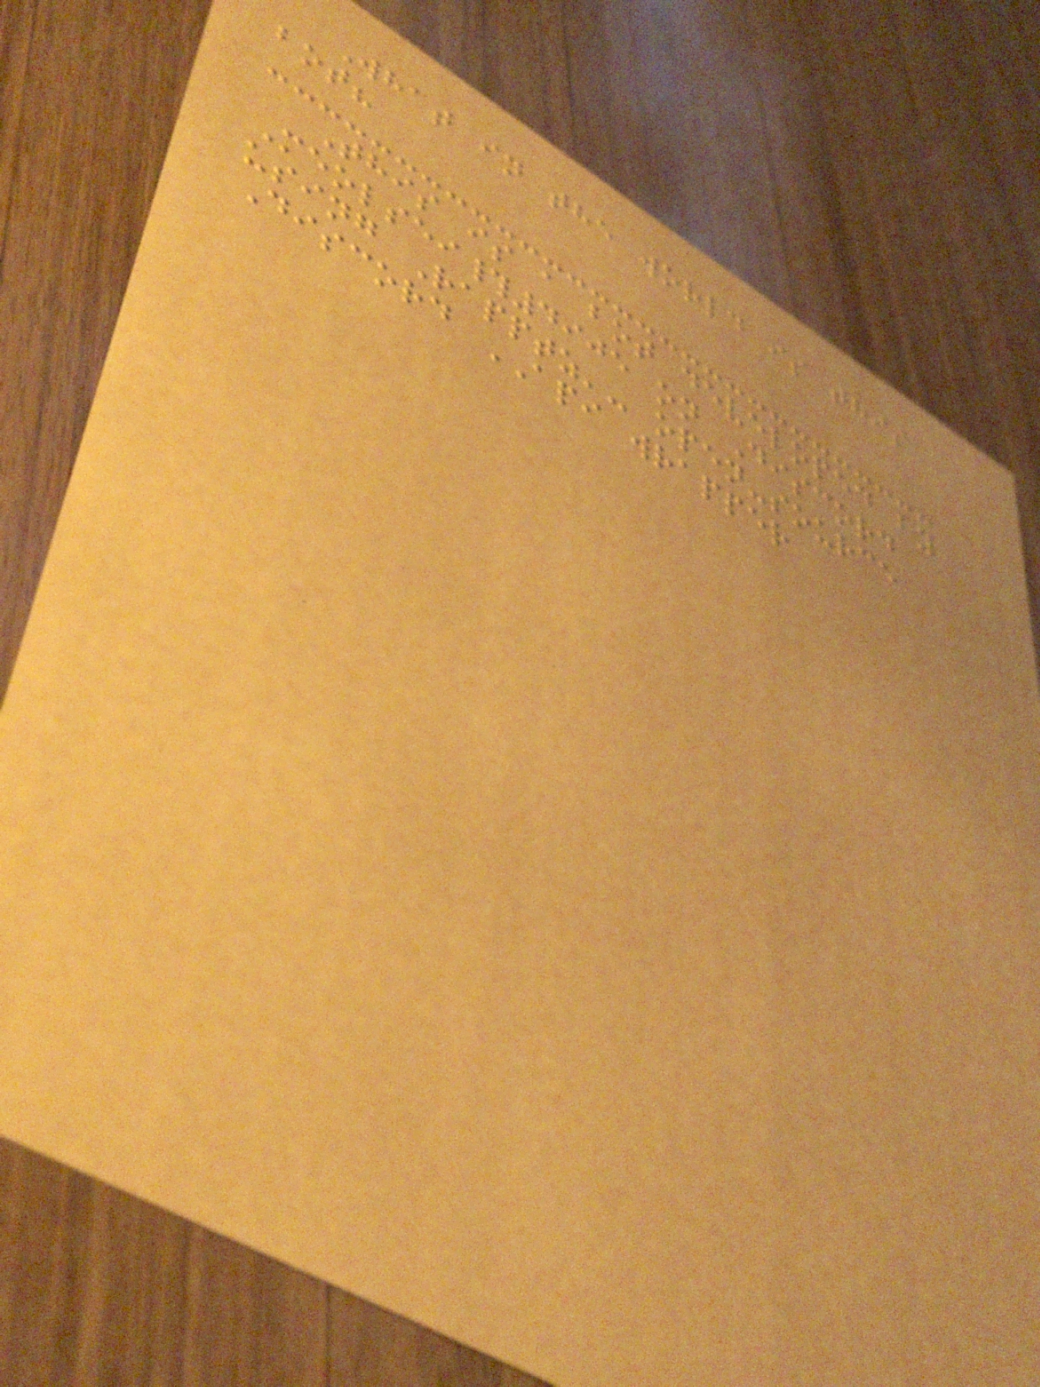What in the world is this
bot?
This is a bot developed by
Meolsei#4905 on Discord
using Rapptz'- open-source
Discord API wrapper
